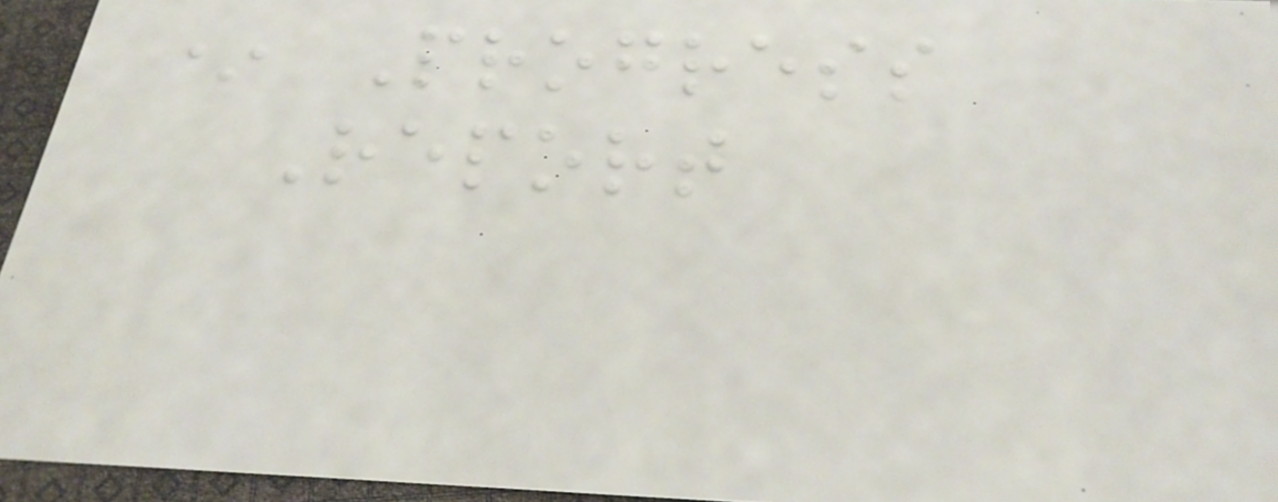* Progress
Report
